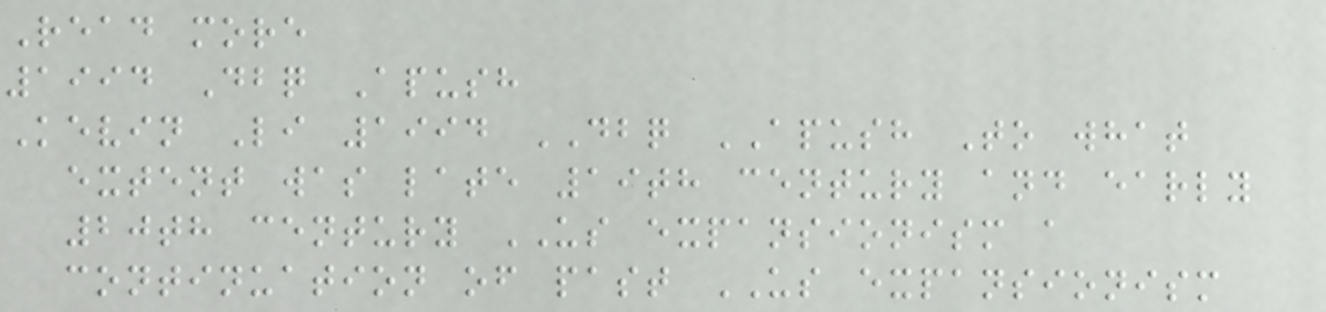Read more
1994 Dbq Apush
Kevin Li 1994 DBQ APUSH To what
extent was late 19th century and early
20th century US expansionism a
continuation of past US expansionism
